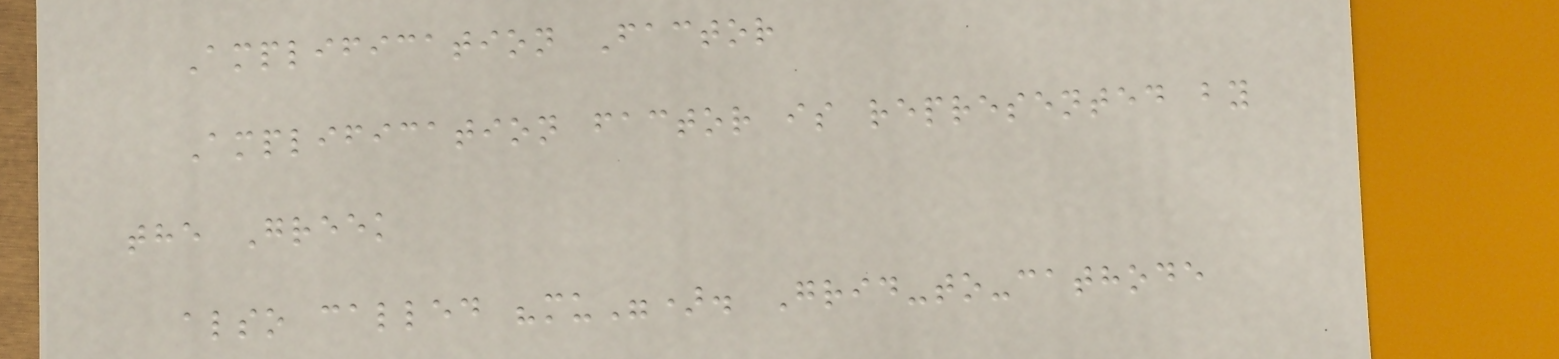Amplification Factor
Amplification factor is represented by
the Greek
also called "mu"). Grid-to-cathode
